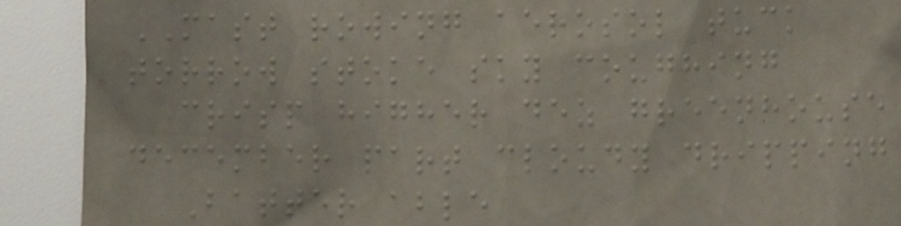MAST rowing aerosol tuck
torrow stoke sky coughing
crisp higher dez greenhouse
december part cloudy dripping
Batter able
